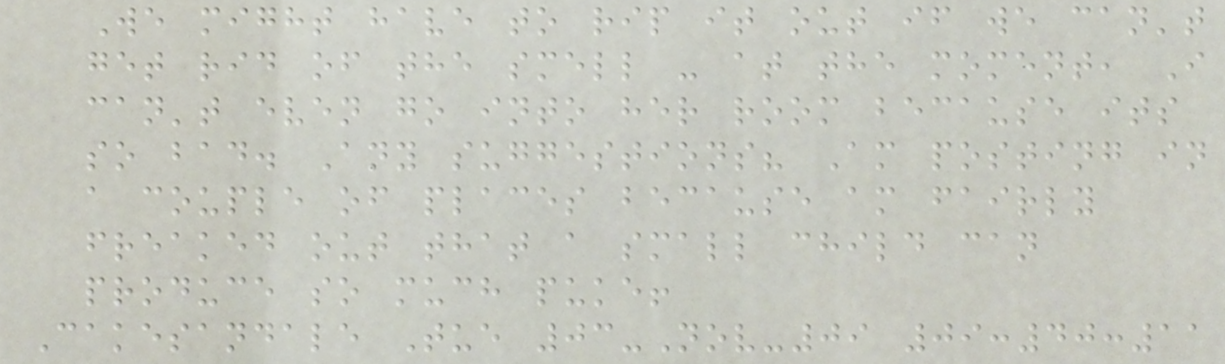We might have to rip it out if we can't
get rid of the smell - at the moment, I
can't even go into her room because its
so bad. Any suggestions? Am posting in
a couple of places because am fairly
freaked out that a small child can
produce so much puke!
Cakesandale Tue 03-Nov-09 09:40:11
